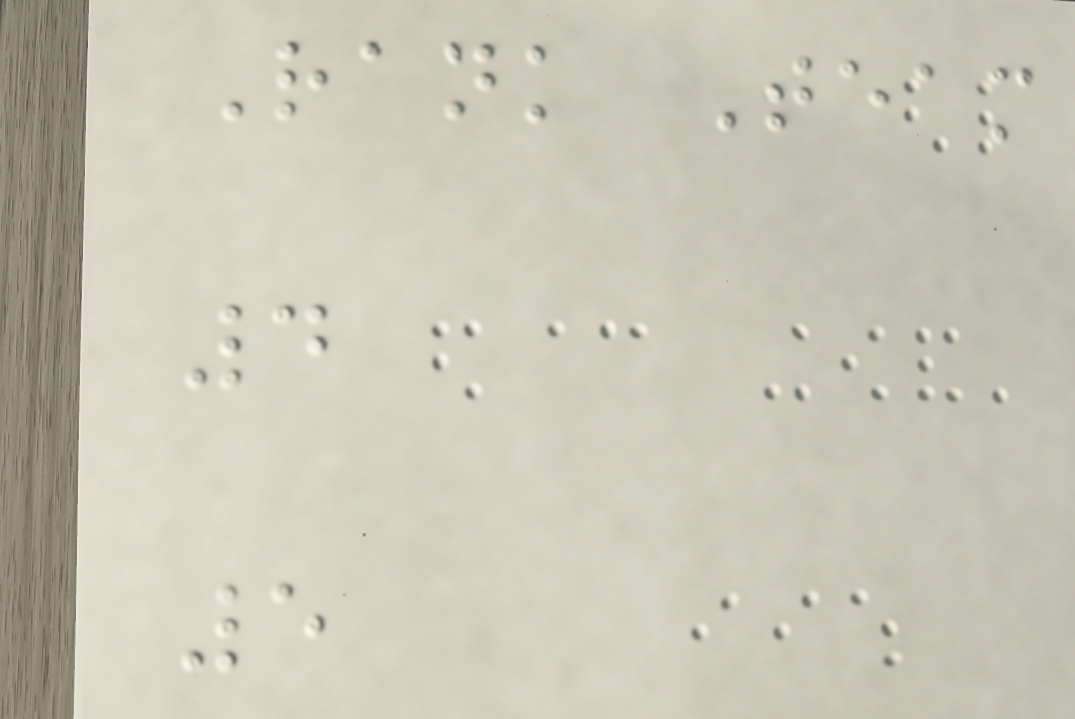Rank Team
4
5
